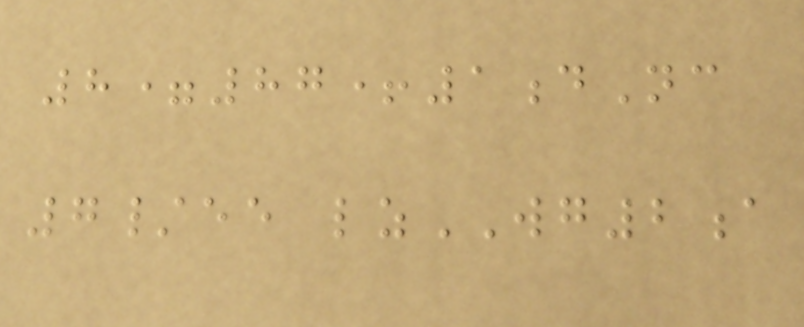8=87+1dNc
7/ee lzWG2a
